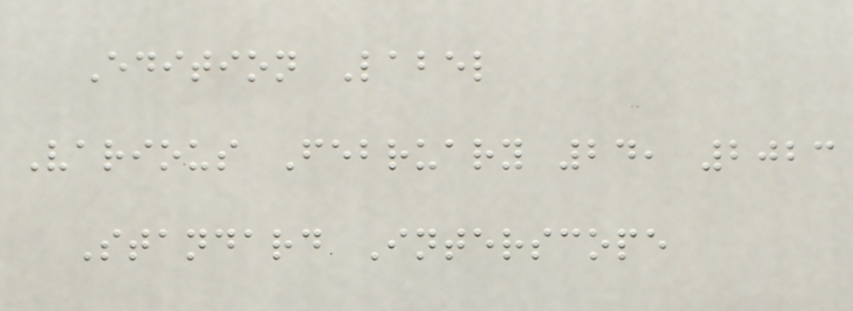Edition Label
Various February 24, 2023
Standard Interscope
